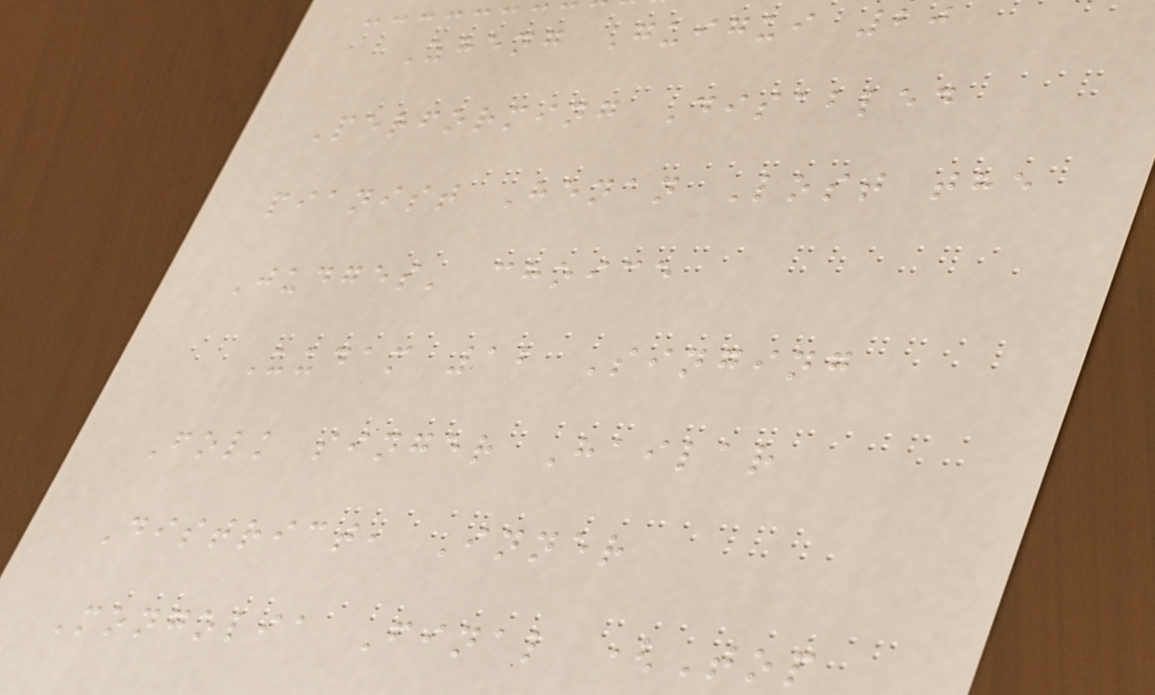Zheng Guigui 20
Performing Disabled
pianist Henan Lost the
Judges' choice
Uudam 12 Singing
Folk singer Hailar
District, Inner
Mongolia Final (Top
